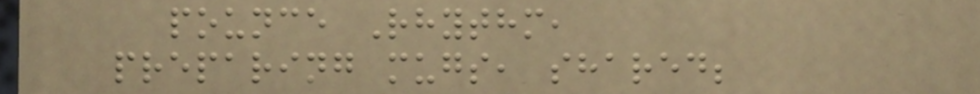pounce Rhythm,
preparing mugs, shared;
